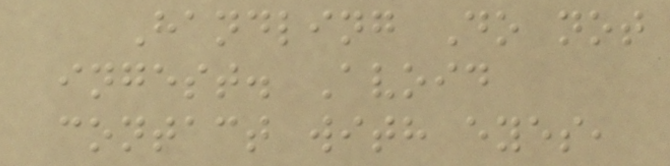Handling Do not
ingest. Avoid
contact with eyes,
